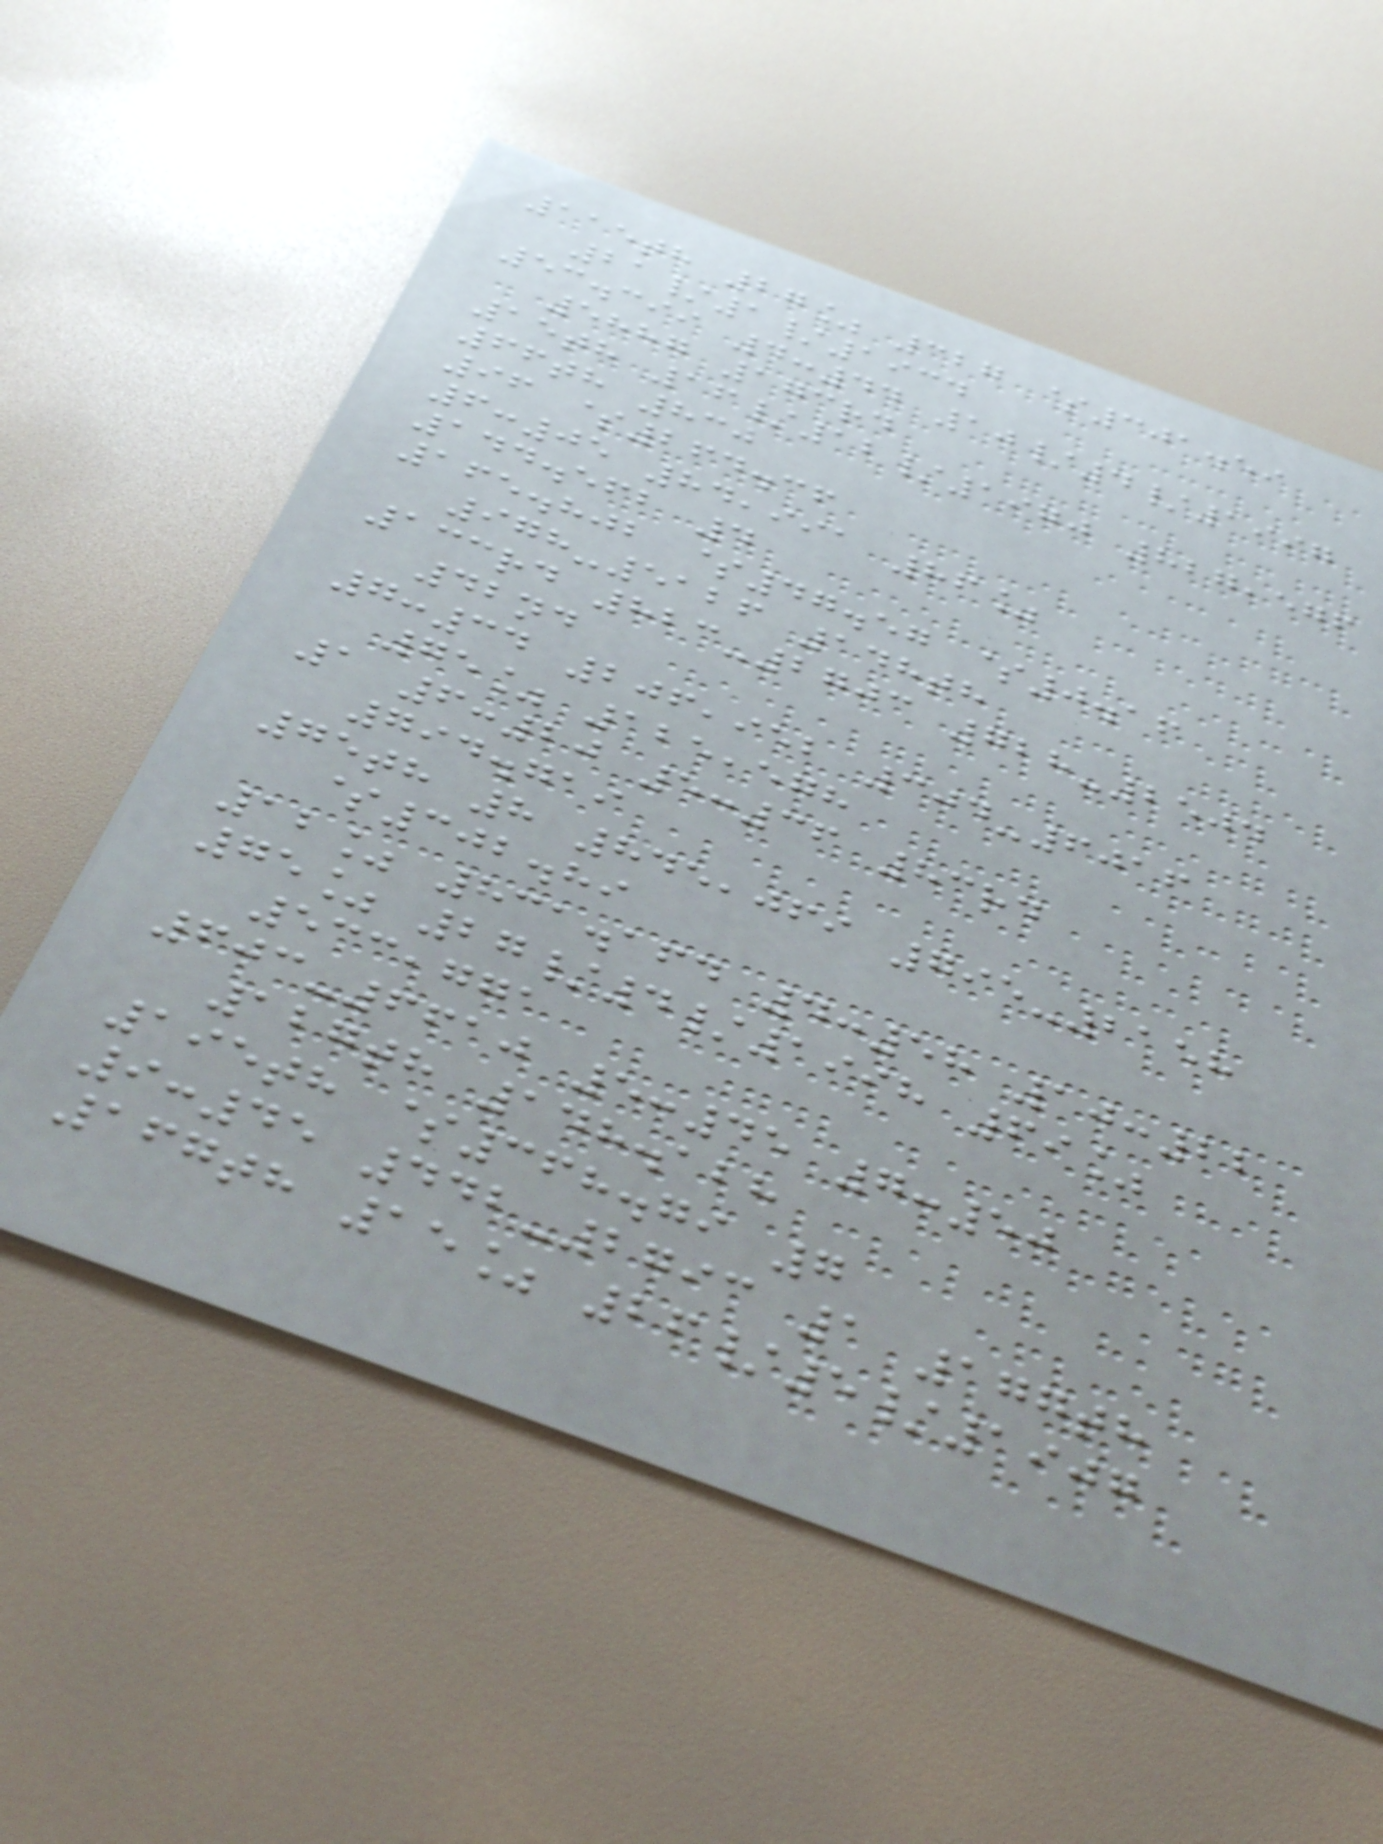115th 27% 327 $301.59
21/1/1934
53.399 4:44 10/4/1997
5887 173rd
15th 16/12/1970 827,576
66th 830
96 $264.36
6:05 84,991 86%
144.562 4
165.802 $47.57 $0.16
978-5126 148th
133rd 823-2703 728-2504
42nd
7:34 206,952 304-6016
75% 125,578
1 6:20 5:36 83rd
794.719
75th 8 845,069 795-2158
$302.89
12% 831.164 4:58 10:22
75% 27/4/1998 69%
533,771
603-6610 5:45 7:50
127th 148.128
195th $368.79 7
9:45 442-2793 1 177th
167th 15% 26/5/1907
